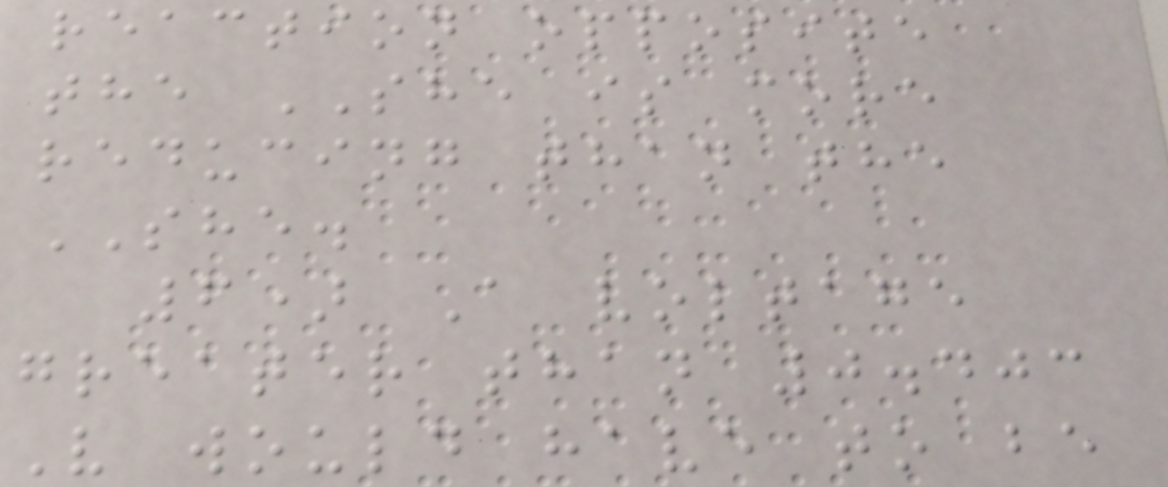reaction opposite
the SHE is more
reducing than the
SHE.
6) A voltage
greater than 0.403
V would have to be
